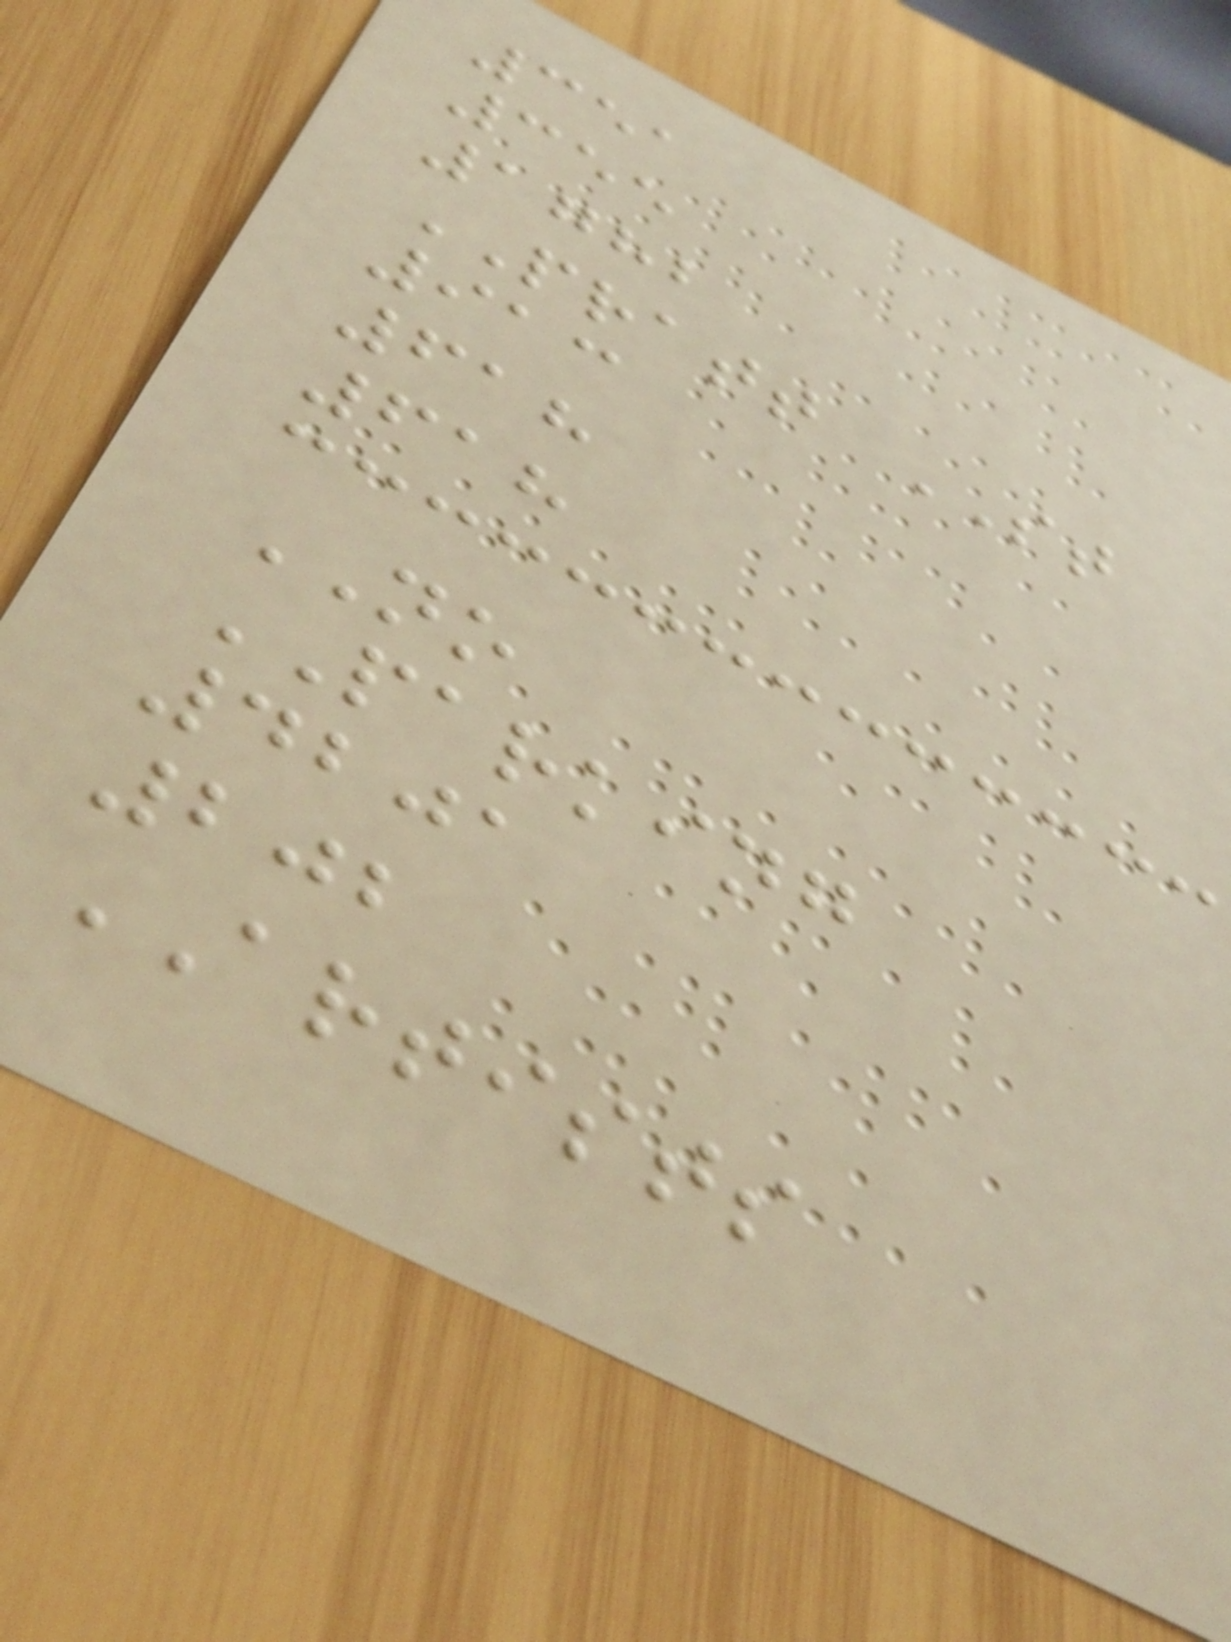351
355
1782
PRATT ST
913
618
618
NO
PARKING
4201
202
ARTISTS
